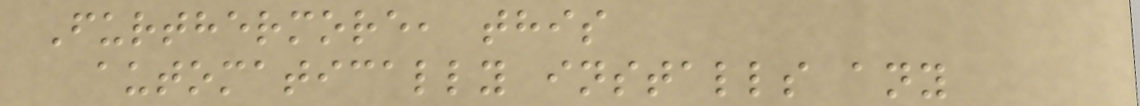Furthermore, this
automatically installs any
